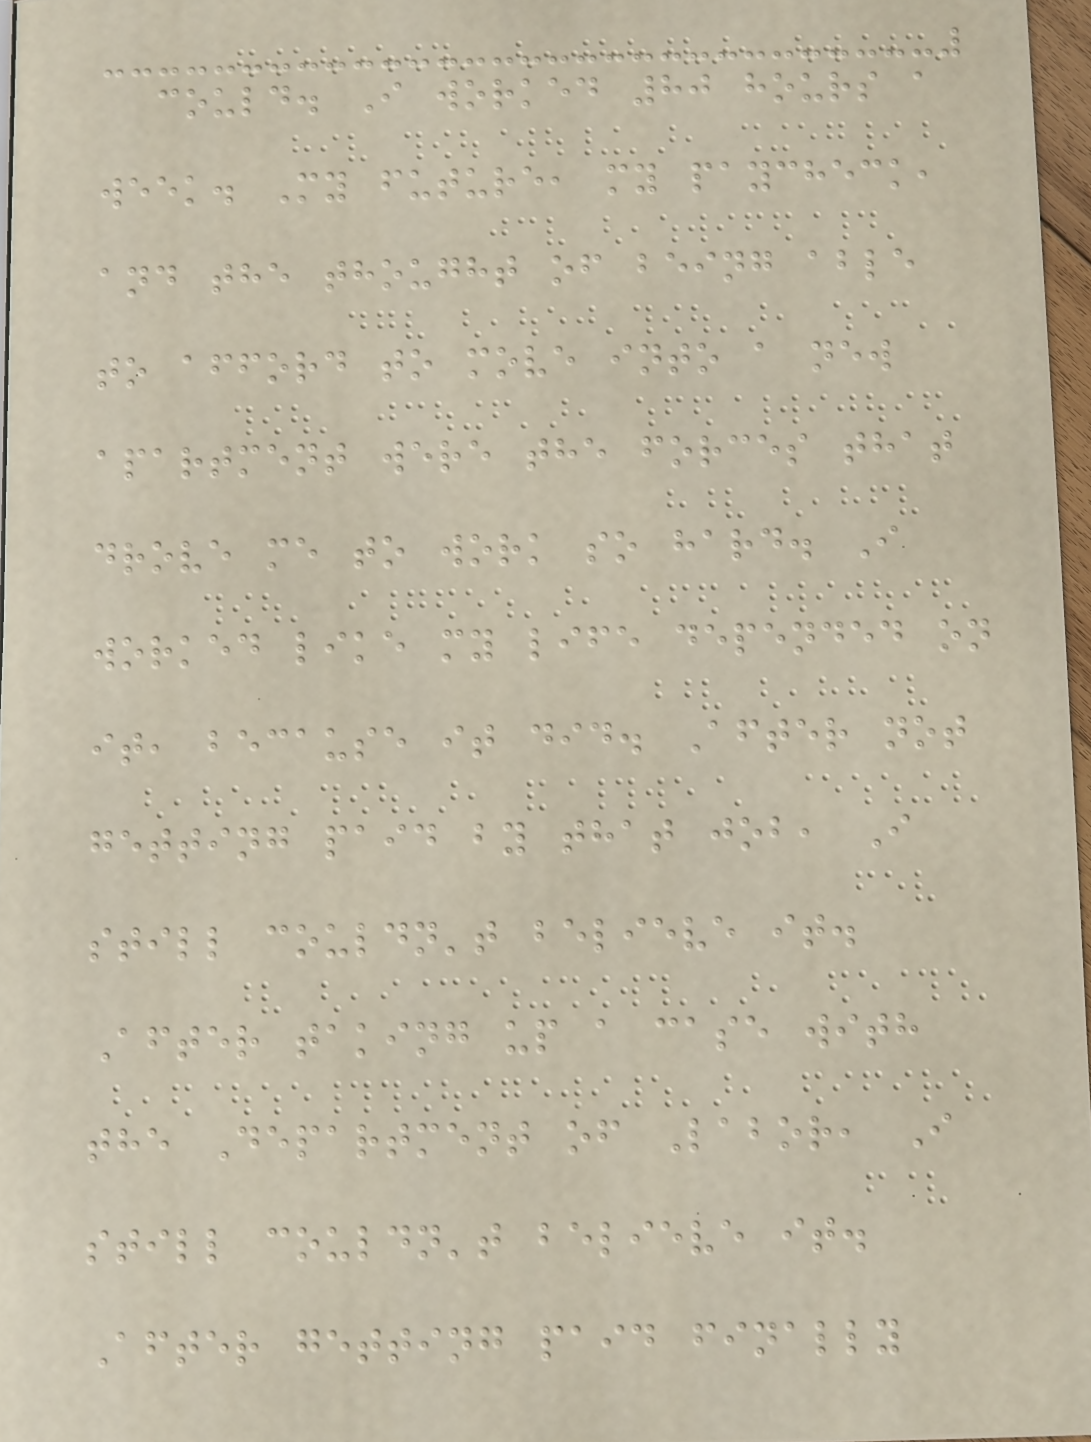could. I worked 80 hours a
week. My future, my paycheck,
and the thought of being able
to afford to move into a new
apartment were the forces that
drove me to work so hard. I
worked like my life depended on
it, because it did. After not
getting paid by that job, I
still couldn't believe it.
After taking up a case with
the Department of Labor, I
still couldn't believe it.
After getting paid finally
